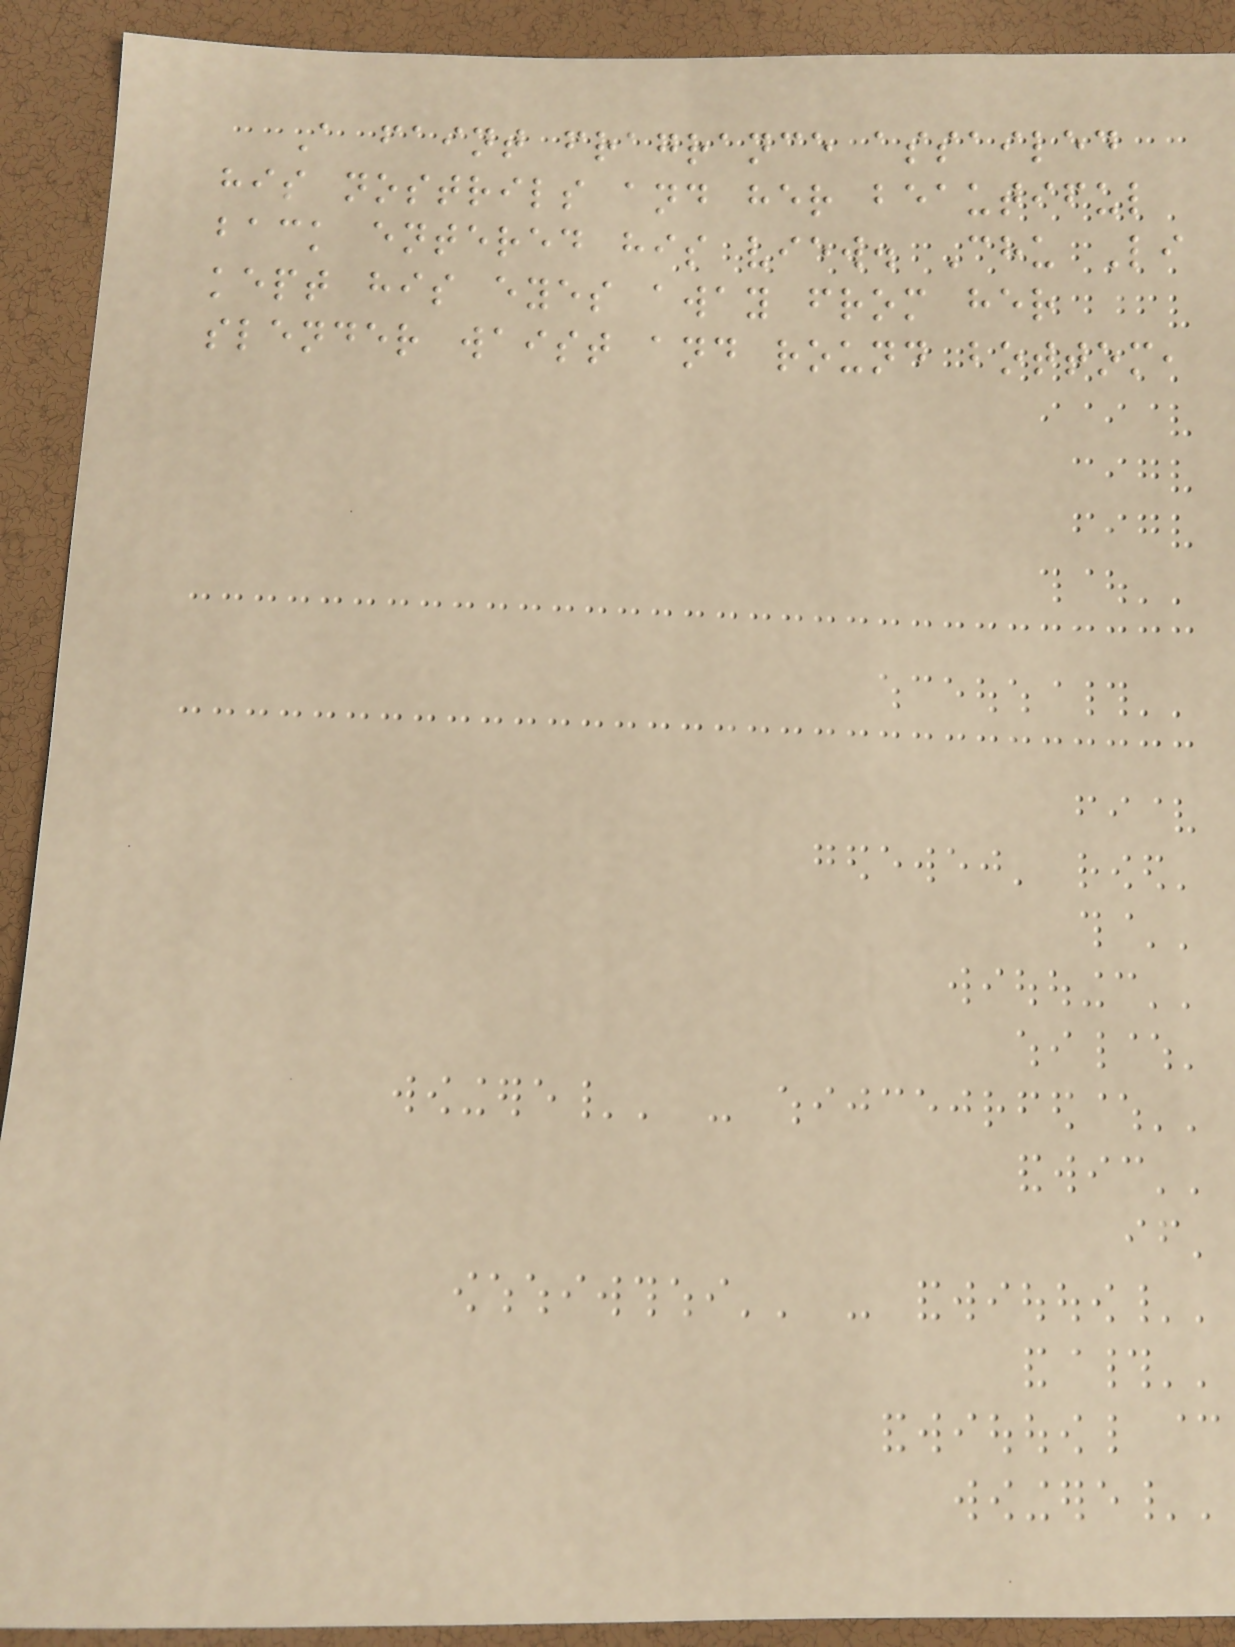A faint fragrance assailed
his nostrils and her beautiful
back entered his view. Chu Li
kept his eyes away from her
slender waist and round bottom,
